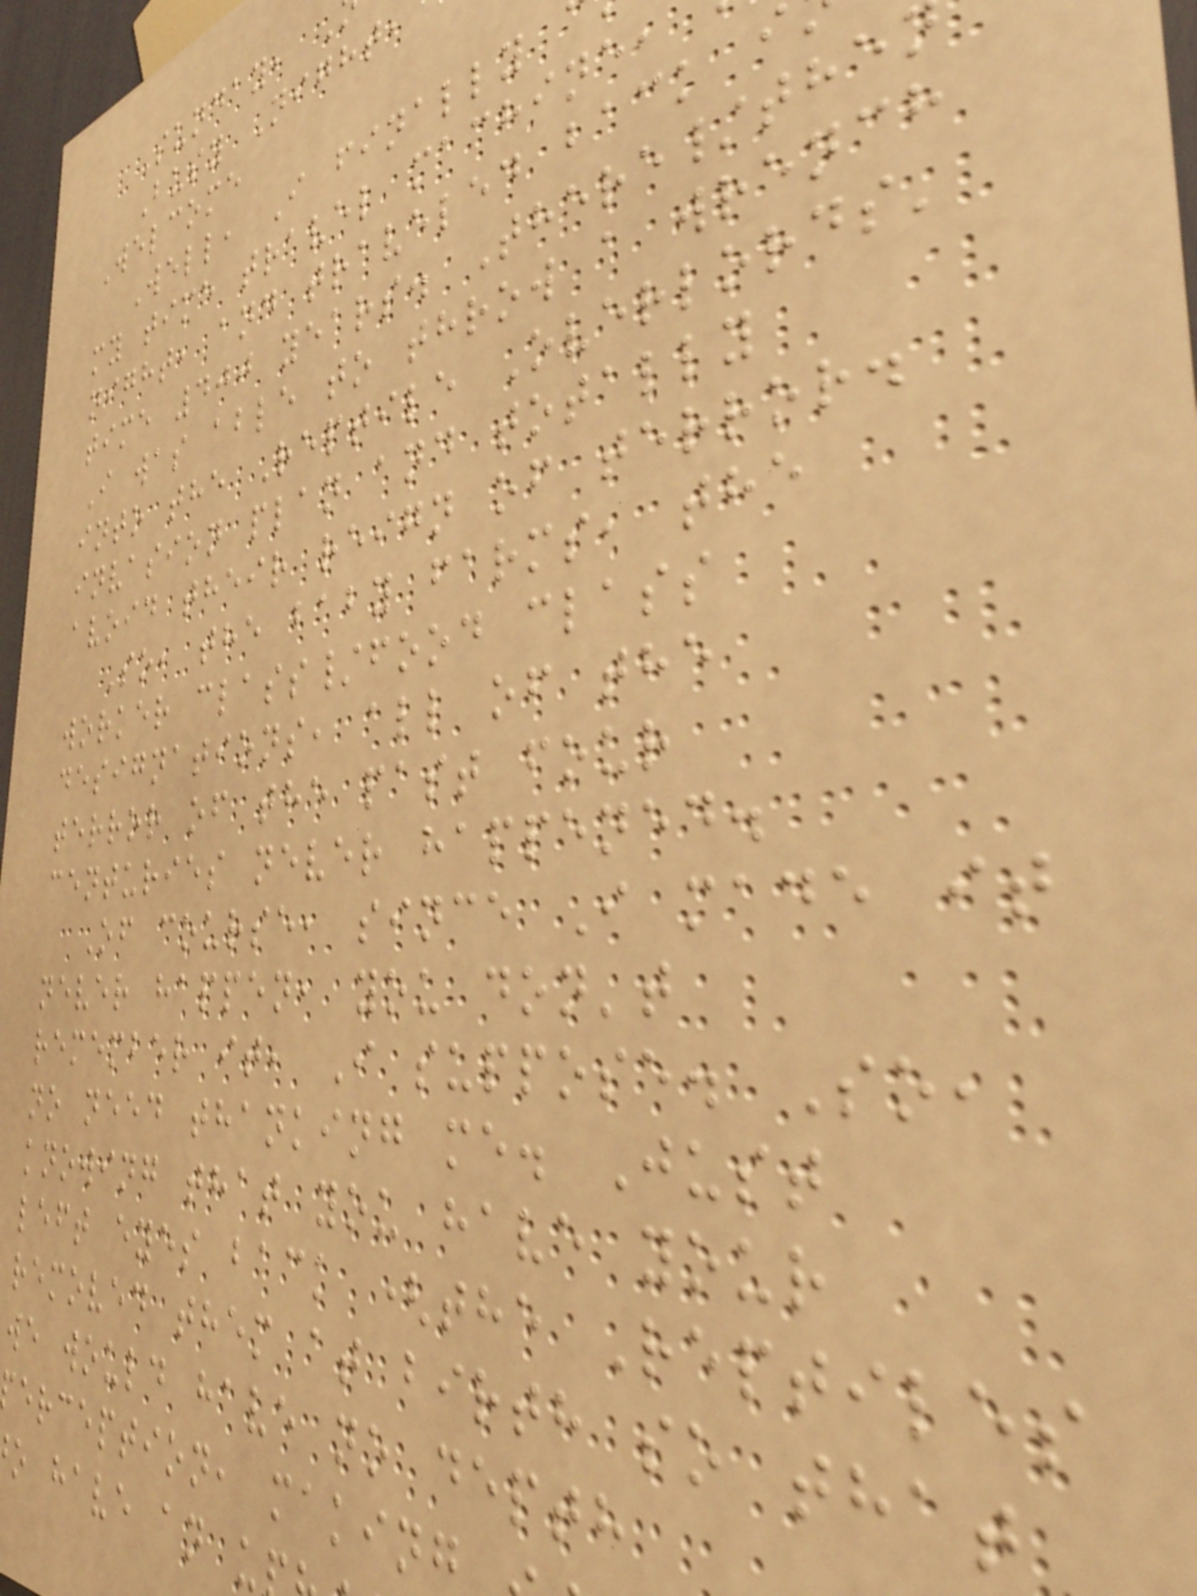Sunday,
Busy Night,
Welcome
Well, I finally
my time travel machine,
night, and traveled back i
time 400 years. There/the
I was able to throw a wrench
into the Reptile Overlords'
invasion plan and totally
avoid their reign of terror.
So, the baby farms, the
worker class/food class
designations, all of the
terror of the past four
centuries never happened.
Of course, since I made it
never happen, you don't
remember it, I suppose. So,
no need thanking me. Just
knowing that you have your
left eyes back (the Reptiles
removed them at birth so that
we would have no depth
erception, making
o have an u
